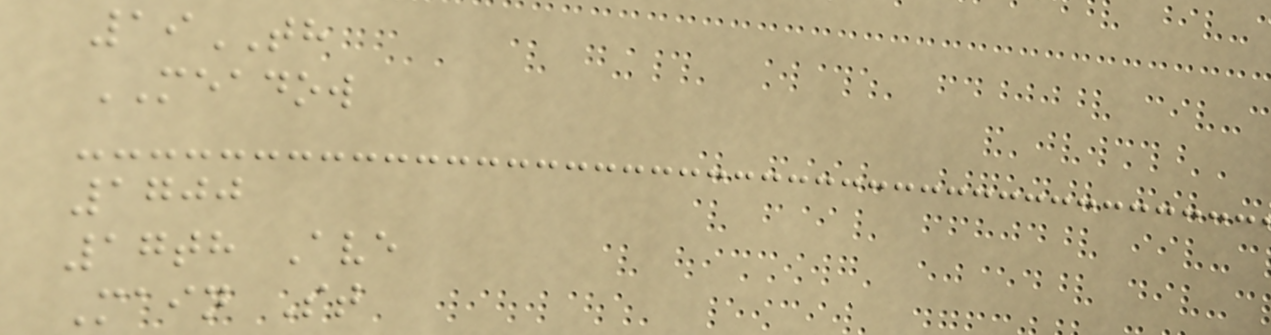19TH
MEADOW
1700
17th Ave
Main St
